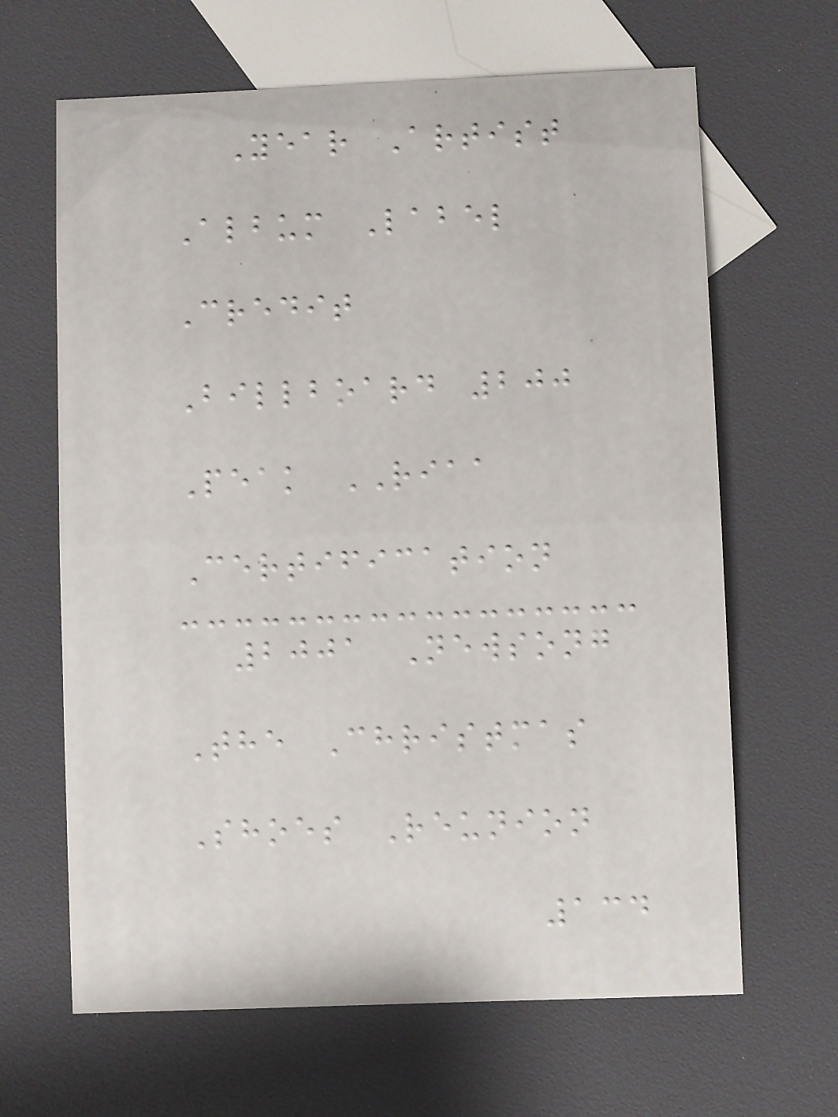Year Artist
Album Label
Credit
Billboard 200
Peak RIAA
Certification
2001 Newsong
The Christmas
Shoes Reunion
134
